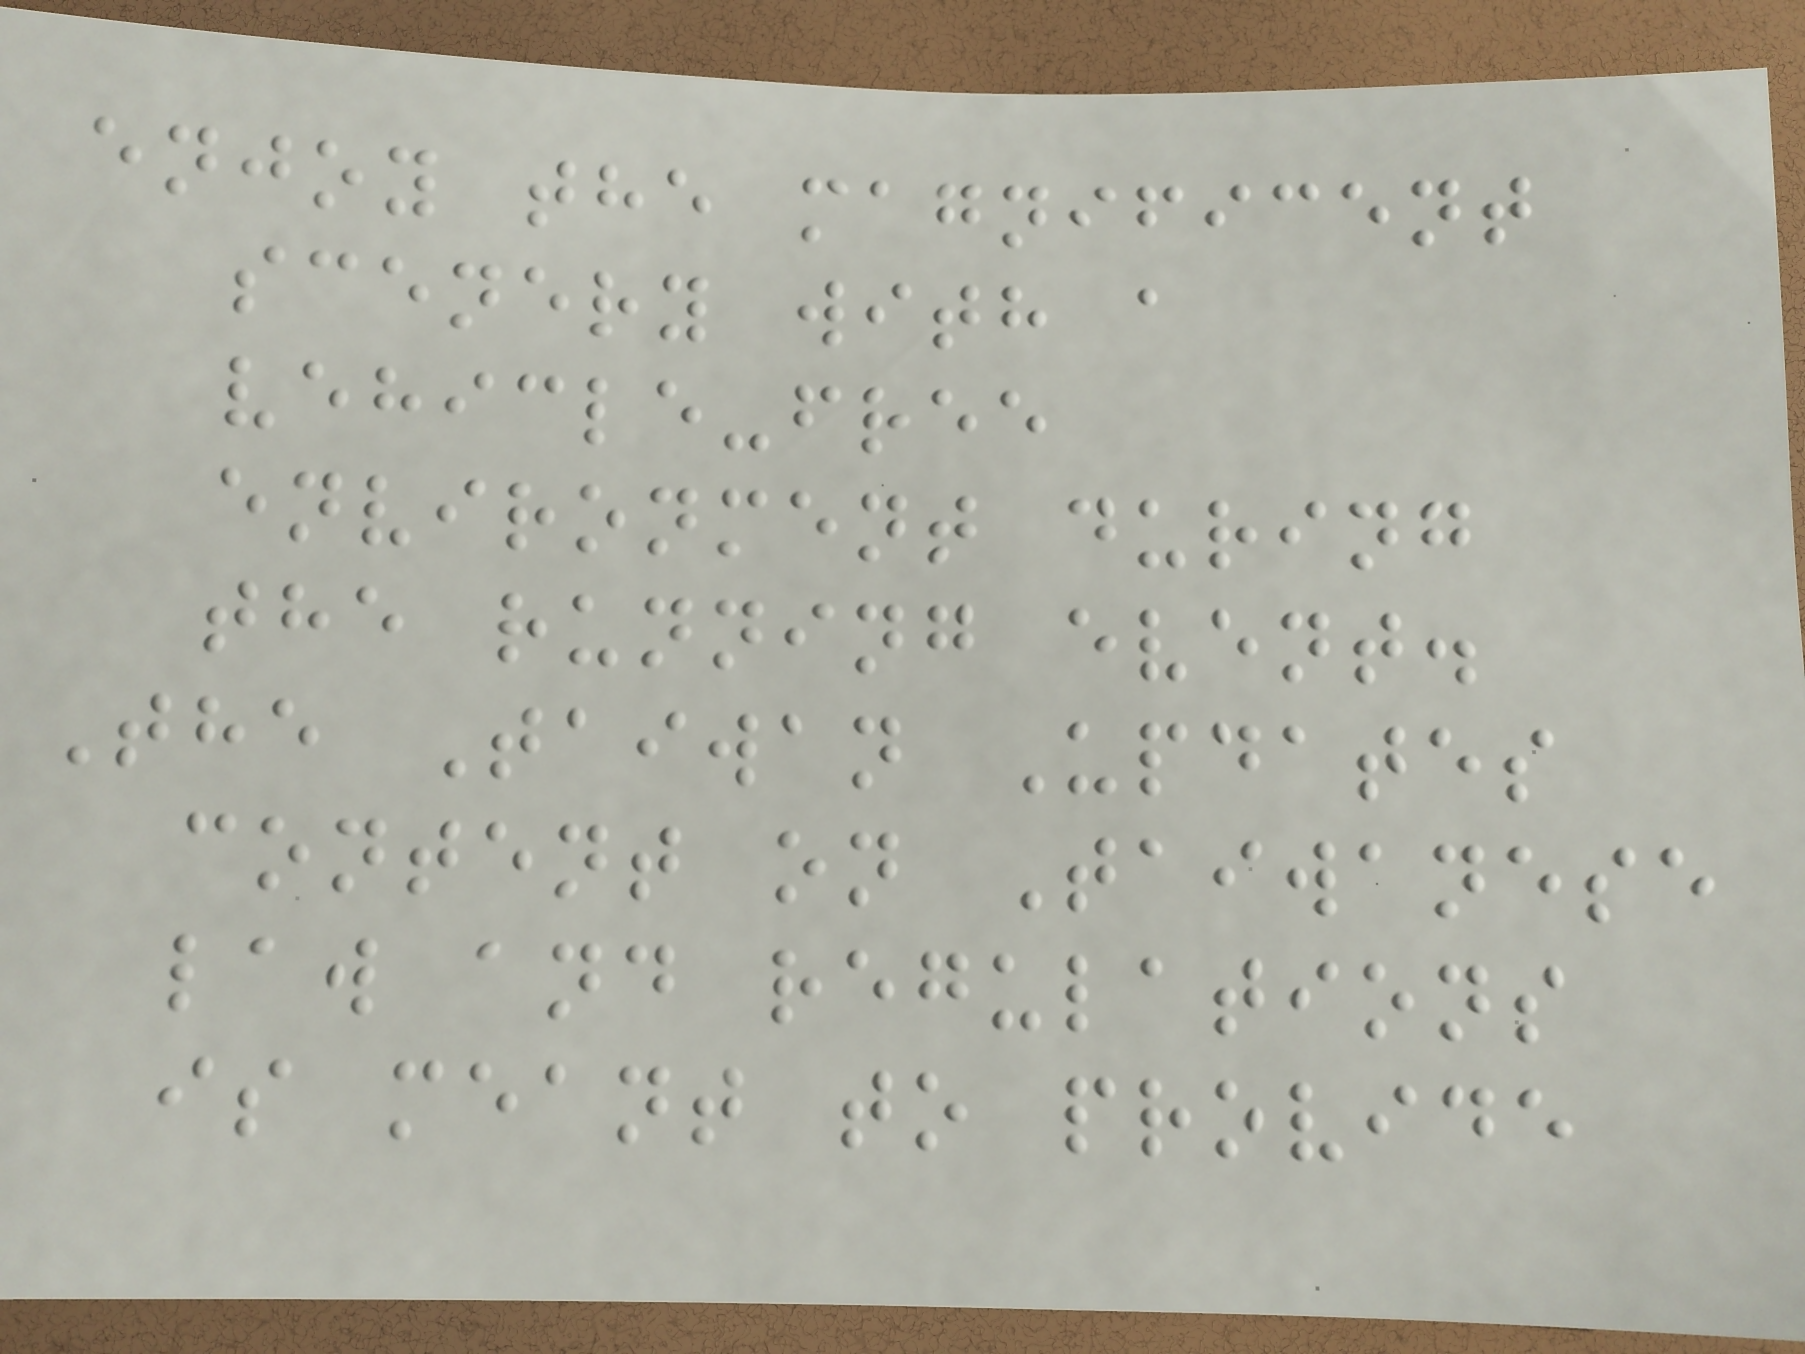enjoy the magnificent
scenery with a
vehicle-free
environment during
the running event.
The Taiwan Updates
content on Taiwanese
law and regulations
is meant to provide
